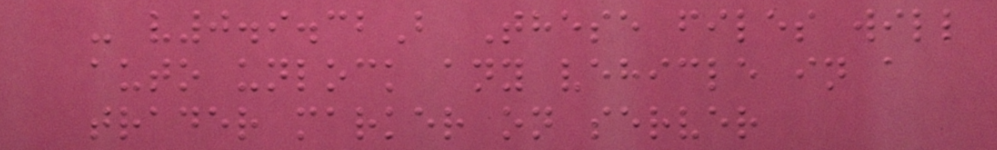- v0.9.32B These files will
auto unlock any vehicle in a
trader marker on server
